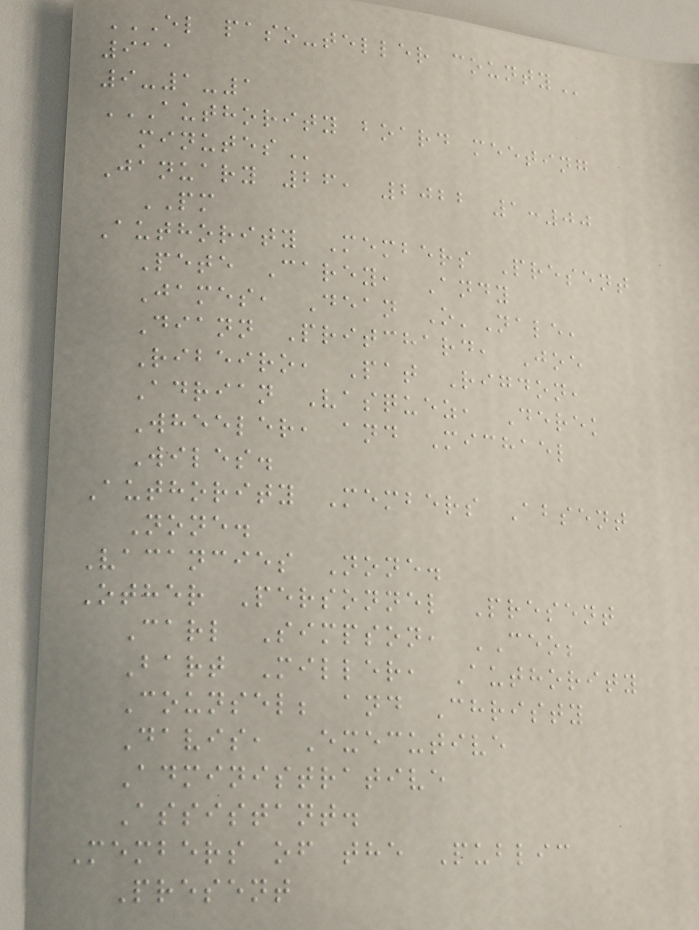EL PASO-TELLER COUNTY
911
9-1-1
AUTHORITY BOARD MEETING
MINUTES
January 26, 2022 1:00
PM
Authority Members Present
Pete Carey, Andy
James, Dean O'Nale,
Diann Pritchard, Joe
Ribeiro, Pat Rigdon,
Adrian Vasquez, Derek
Wheeler, and Michael
Wiles.
Authority Members Absent
None.
Vacancies None.
Other Personnel Present
Carl Simpson, CEO;
Bart Miller, Authority
Counsel; and Christy
Davis, Executive
Administrative
Assistant.
Members of the Public
Present
